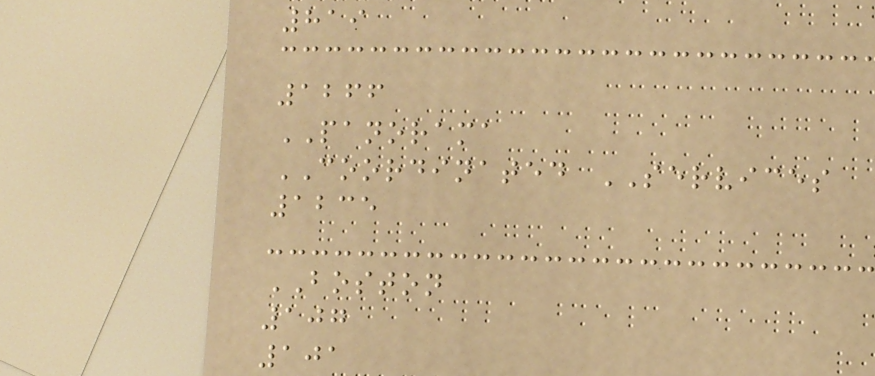819
1266
PANORAMA
COORDINATED SERVICES
1235
BOSTON
107
101
